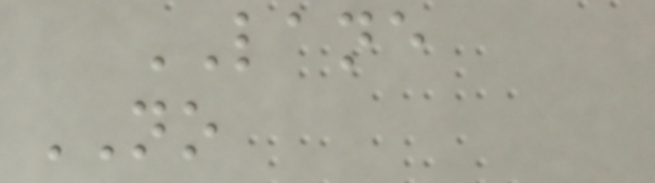LANE
NO
